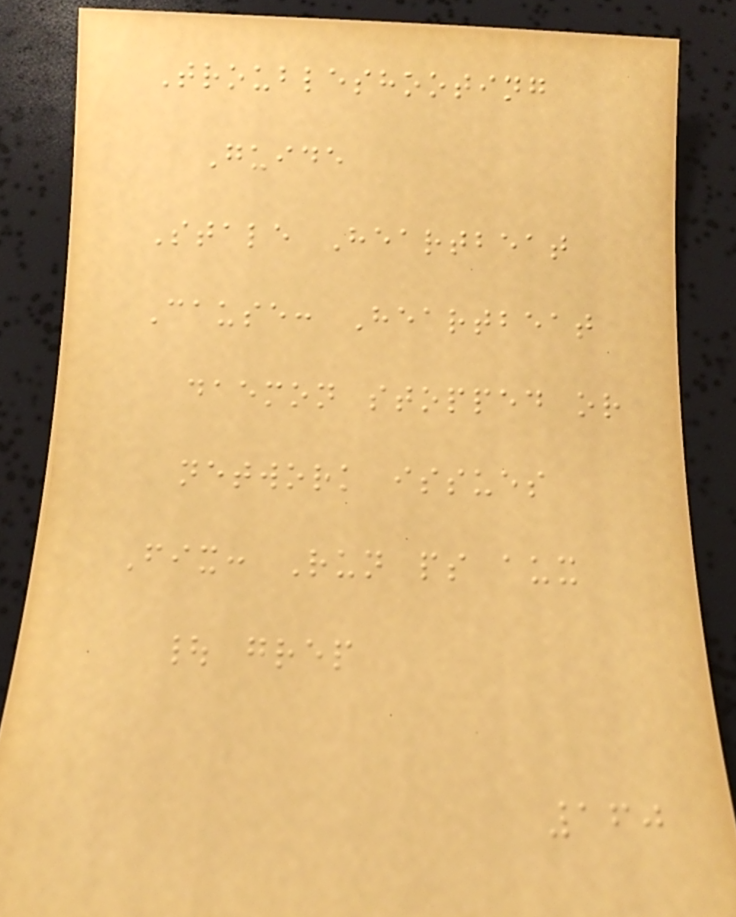Troubleshooting
Guide
Stale Heartbeat
Cause: Heartbeat
daemon stopped or
network issues
Fix: Run ps aux
| grep
160
